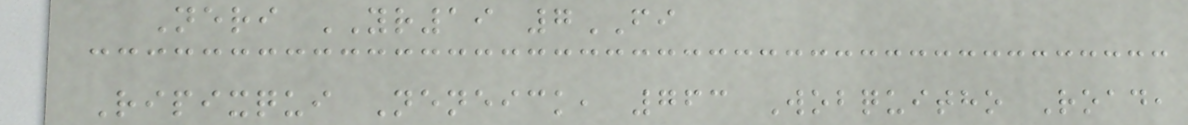Neri YR19 7FI
Ripixqui Neneick, 763 Wobquitho Road,
